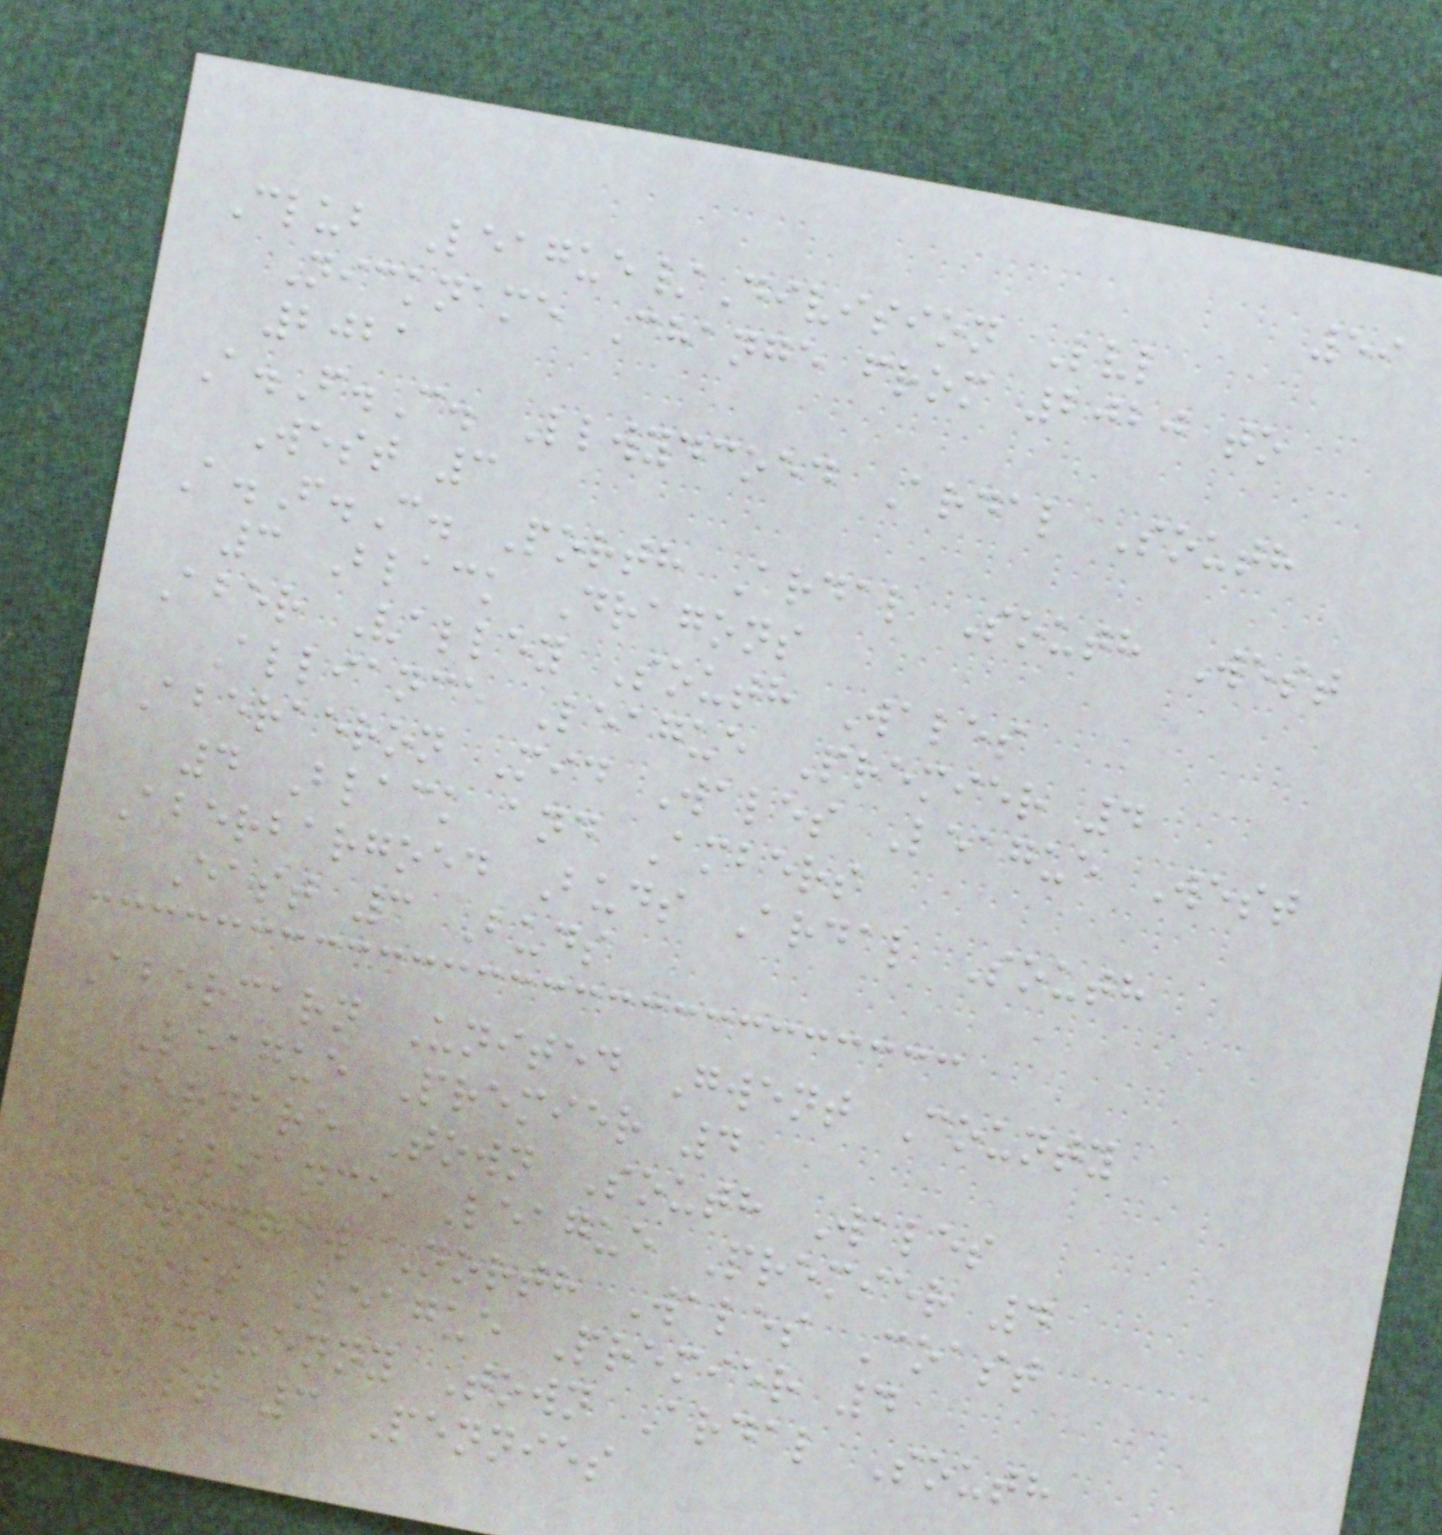59
Club League/Division Lvl
Nickname Change from 2020 to
2021
A.F.C. Llwydcoed Ardal South
West 3
A.F.C. Porth Ardal South West
3 Black Dragons
Aber Valley South Wales
Alliance League Premier 4
Aberaeron Mid Wales League West
4 Black and Ambers
Aberbargoed Buds Ardal South
East 3 Buds
Abercarn United Gwent County
League Premier 4
Aberdare Town South Wales
Alliance League Premier 4
Aberffraw North Wales Coast
West League Premier 4
Abergavenny Town Ardal South
East 3 Pennies
